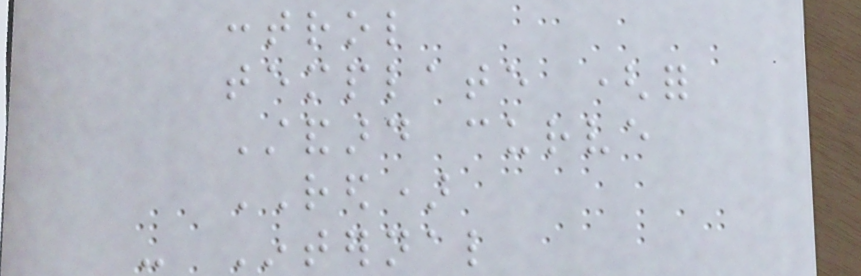control
template (for
Standard curve
RED)
- Internal
